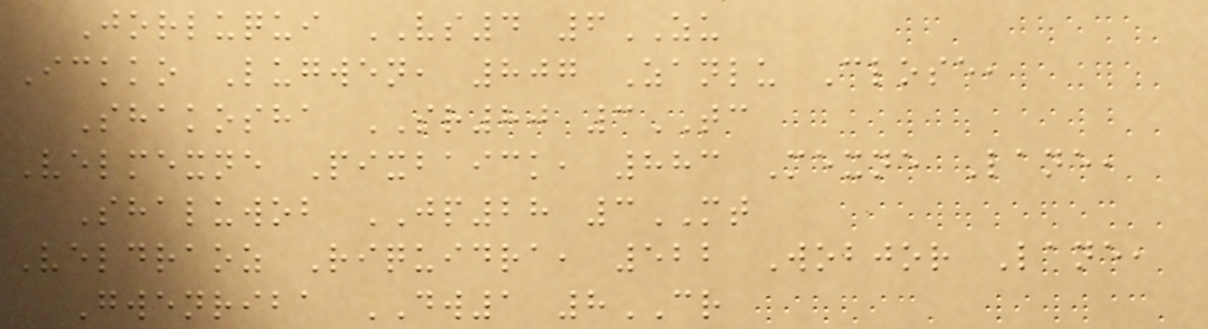Jorluqui VS4 6ZU
Ickko Lugwen, 807 Zanlu Close,
Shakosha SR80 3TC
Velmexne Pixbaick, 883 Mexne Lane,
Shaluwob JP28 3MT
Veldraoz Riquidra, 522 Wobjor Lane,
Gwenriba DW1 8CR
